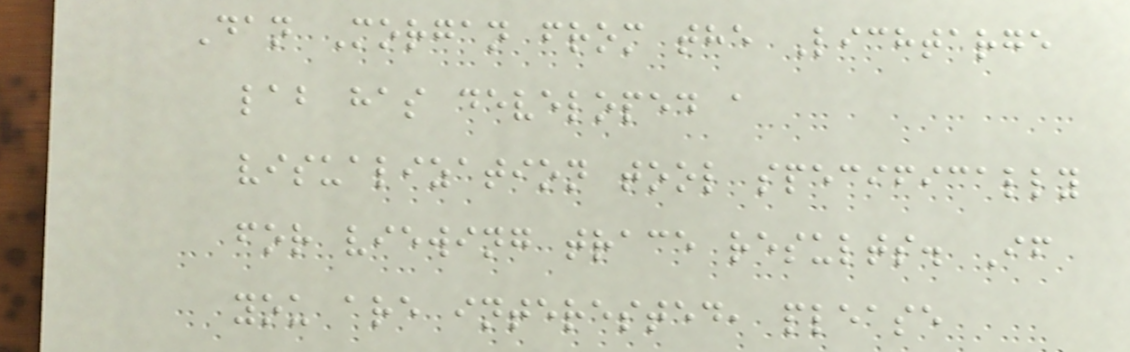Dan Morgan from the Lichtarge
lab has developed a
visualization tool specifically
for viewing trace results. If
you are interested, please
